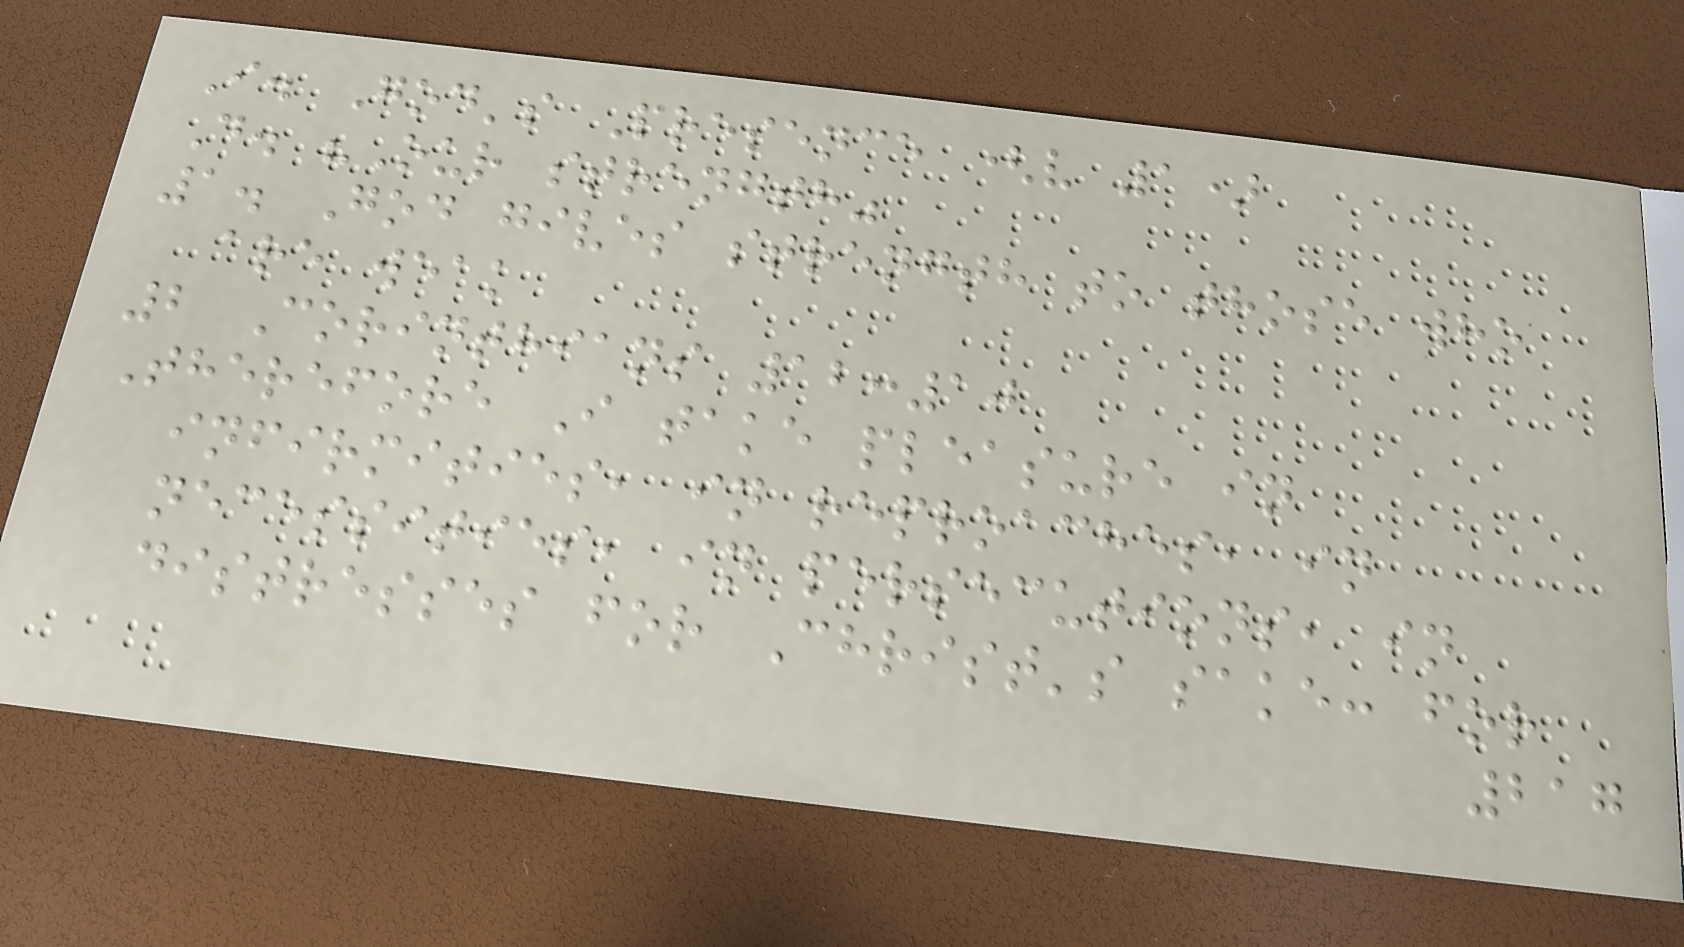I. God's Presence (v 1)
D. "Our strength"
1. God gives strength to those who
are weak
2 Corinthians 12:10
Therefore I take pleasure in
infirmities, in reproaches, in
necessities, in persecutions, in
distresses for Christ's sake: for
217
